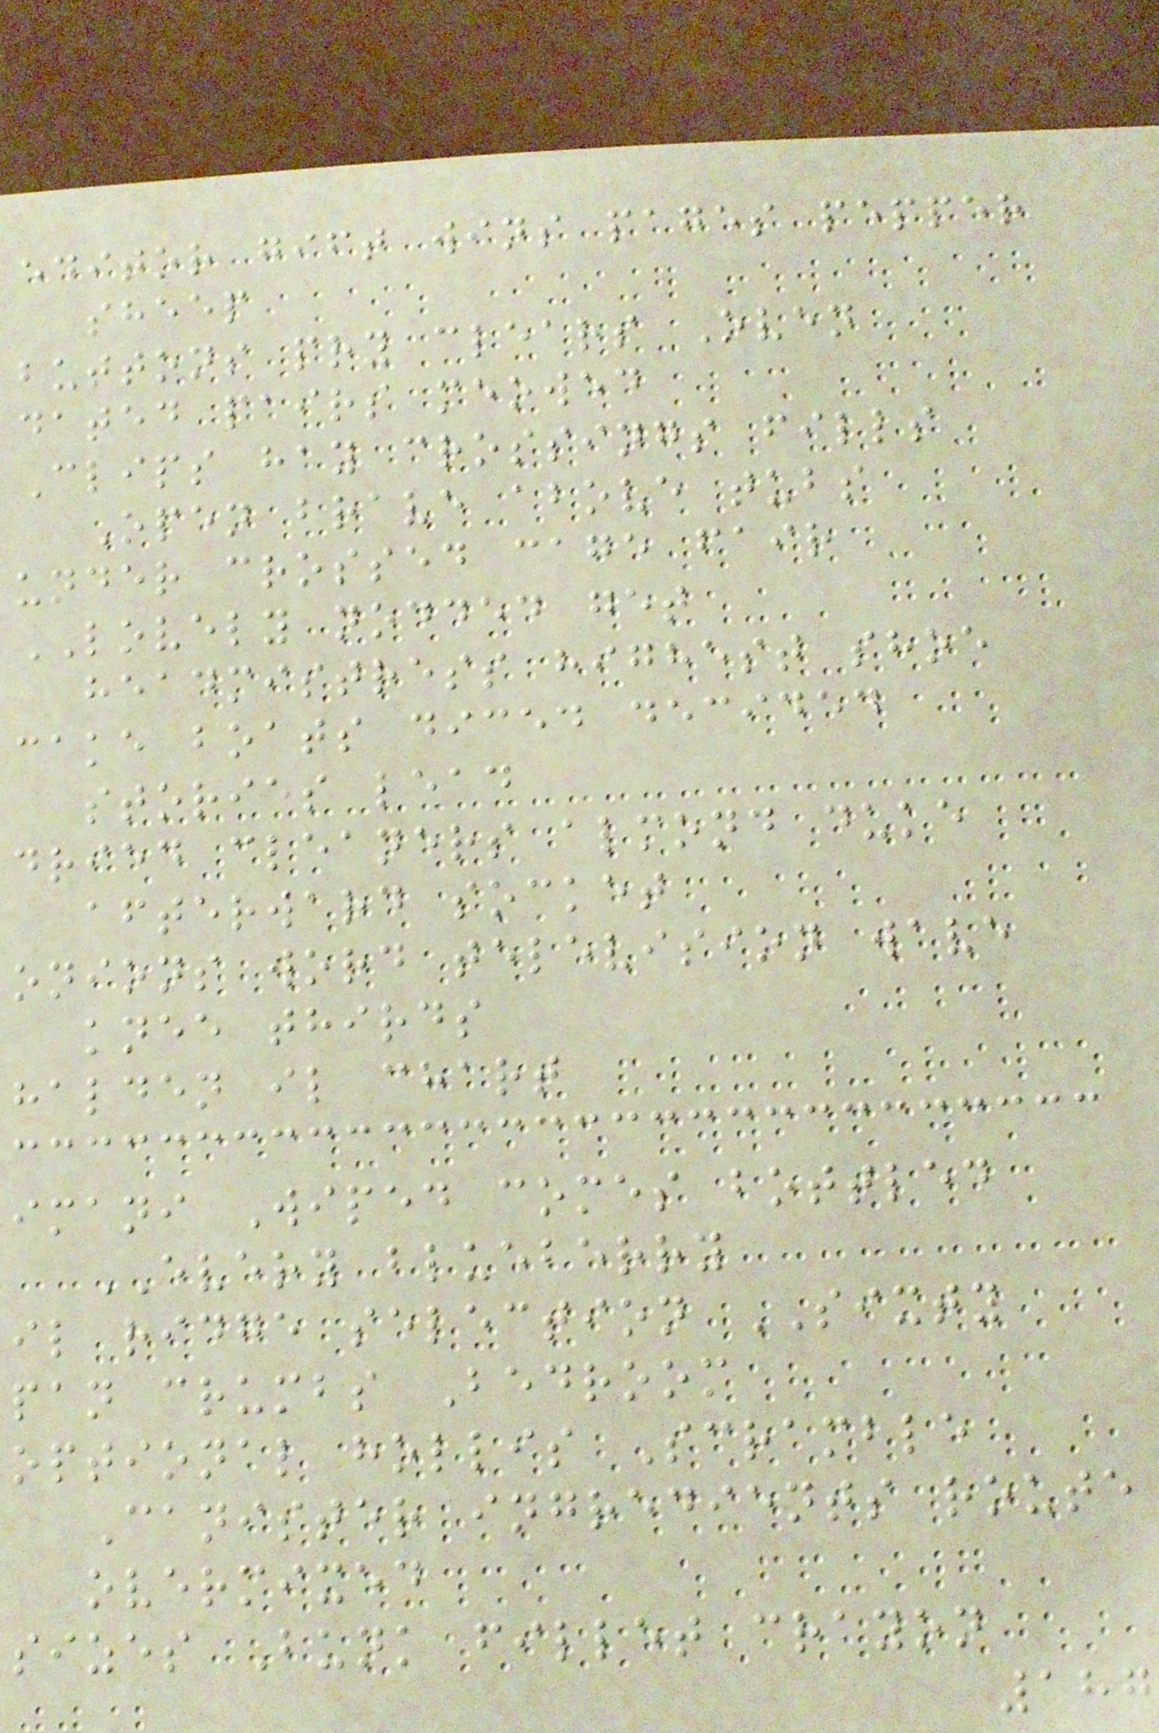editor gift wins pages pepper
sheep
buttons pry clears Oven
dated pairs meowed
Clips hay crossings fills
Open brave above tubs
under crossed cage fair
LOVELY nodded get
headmistress highest shoe
cake boats diced decided
stories lead
dried cleaners almond duke
afterward socket
onions word television wave
knee thirds
halden il chart
imani Wiped comes bottled
EVERY blueberry
il ridge selection SIXTY
pan crumbs Bedroom
optional hollis Scramble
Canister ingredients route
overmixed
sizes Bunk fillet crayon
187
